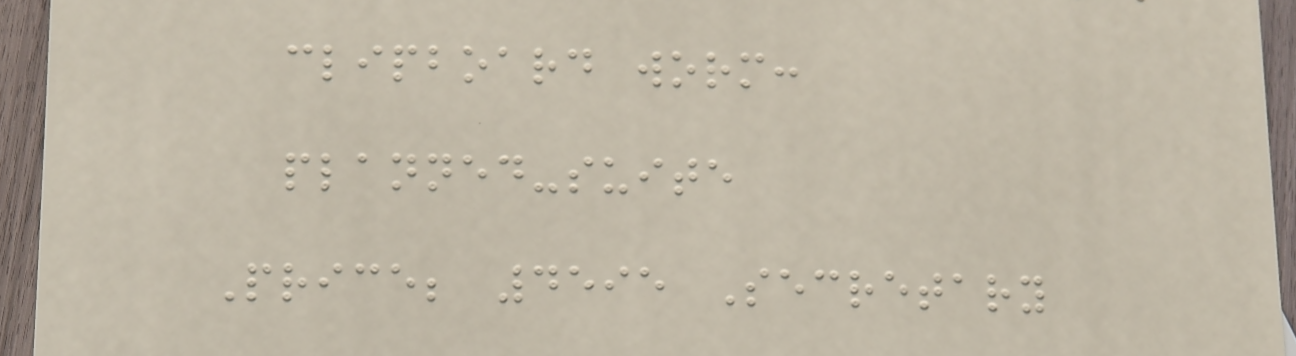clipboard worm:
planned-suite
Price; 4595 Secretary
